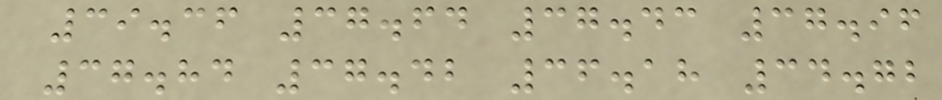39.36 37.64 37.43 37.96
37.84 37.42 36.18 34.72
